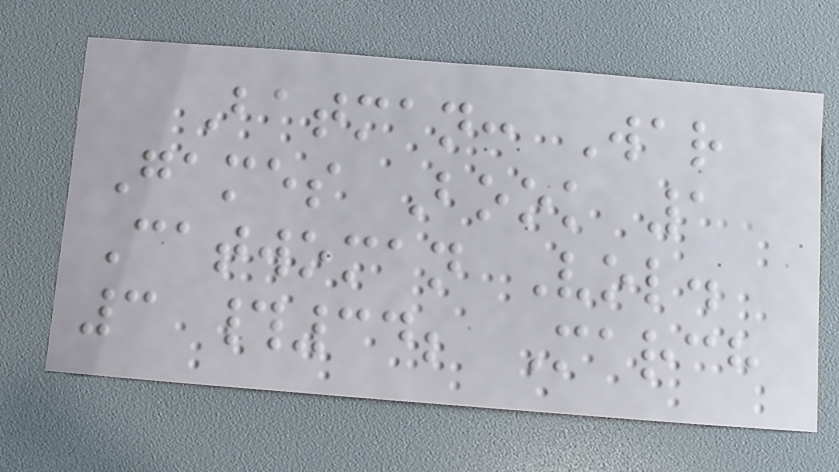Batman: War
Games Book 1
Catwoman Vol.
3 #34; March
